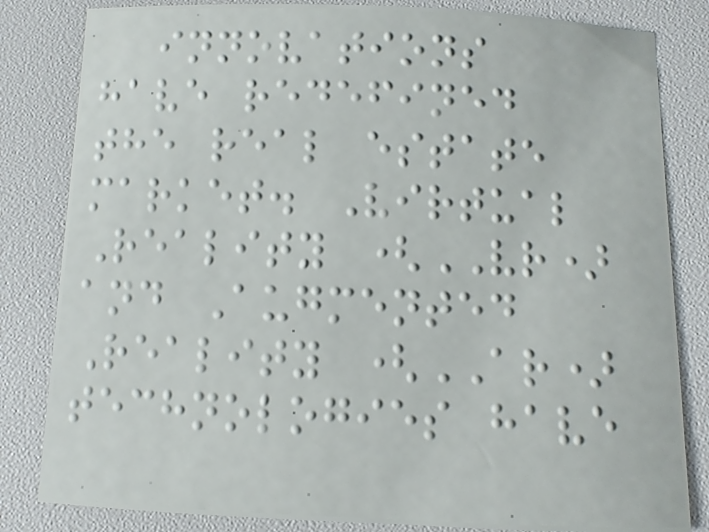innovations
have redefined
the real estate
market. Virtual
Reality (VR)
and Augmented
Reality (AR)
technologies have
